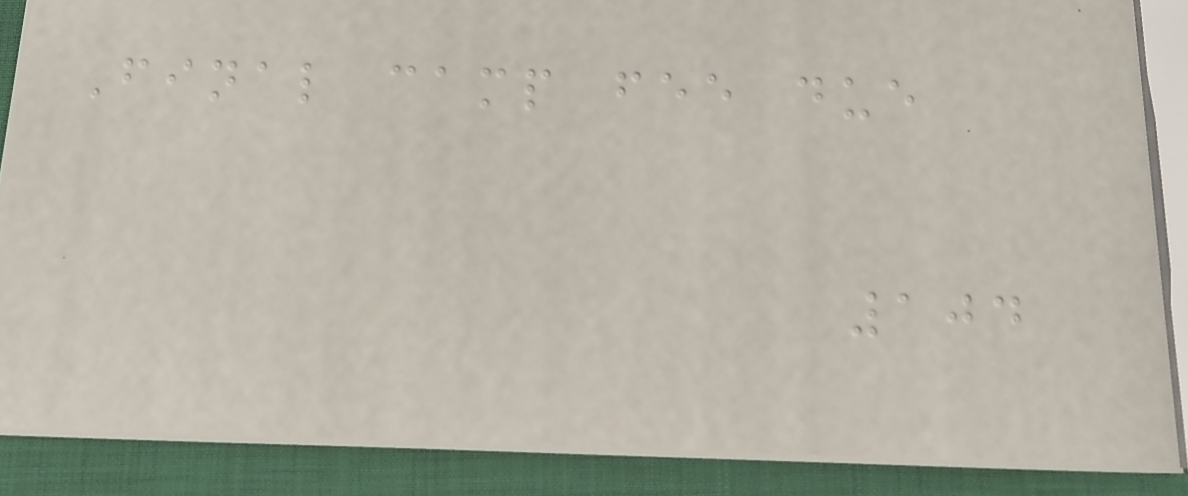Final camp fee due
104
